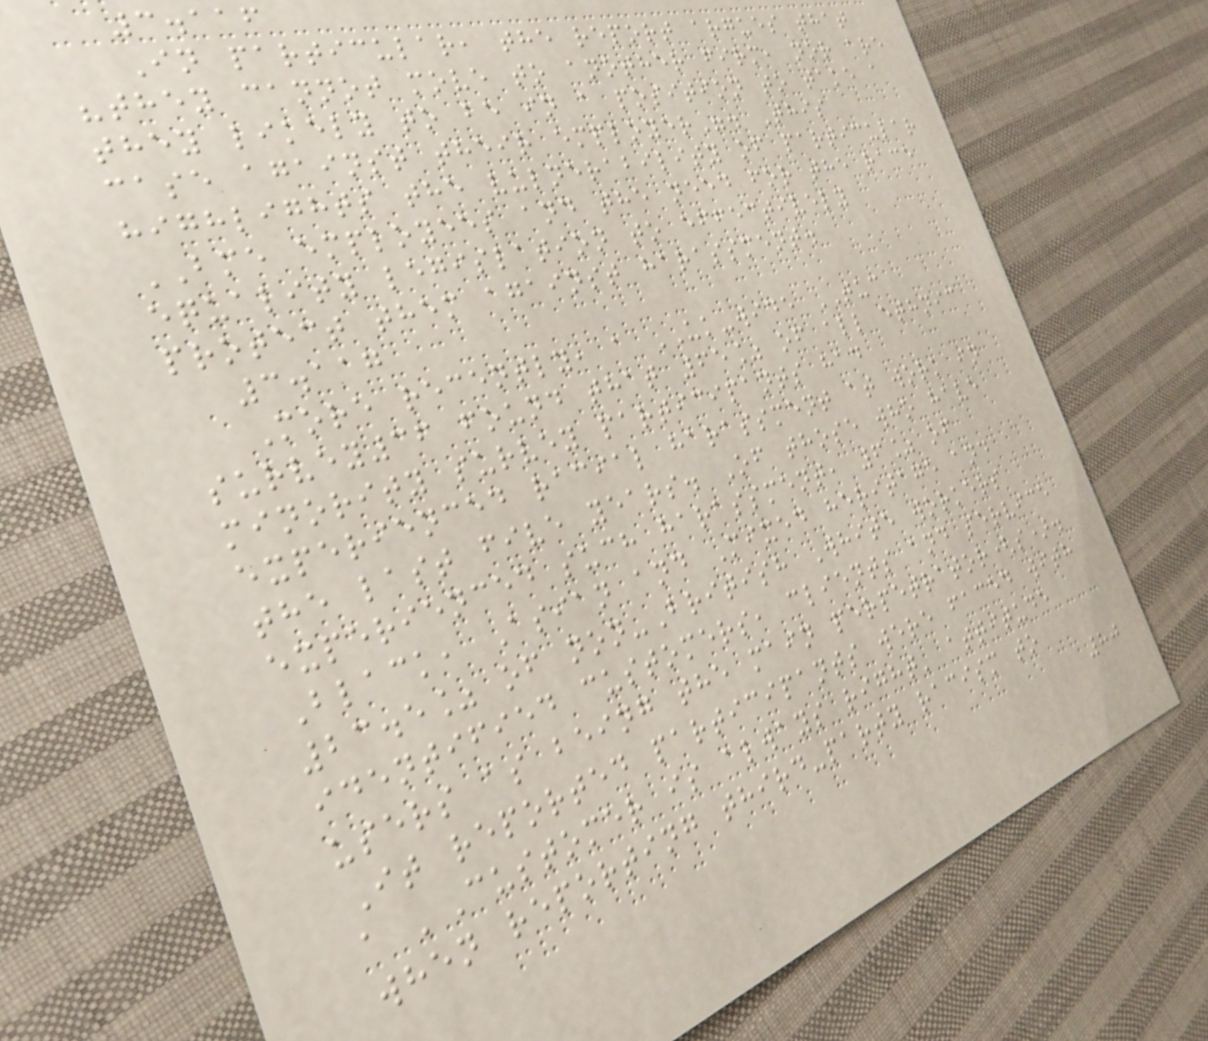3.116
In particular, the report argues that
"they cannot move to another firm, nor are
they likely to be in a position to take a
case against their employer". This
highlights the vulnerability of particular
BME employees and the need for the race
equality legislation to effectively
protect them against harassment.
3.117
More recently, a UK-wide TUC
survey36 found that 65% of all ethnic
minority survey participants had
experienced racial harassment at work in
the last five years. Of those who have
experienced such harassment, 6% of
Black, Asian and Mixed heritage and
23.5% of non-British White workers
identified customers, clients and service
users as being the main perpetrator(s).
It reported participants were faced with
a 'Customer is always right' attitude
when reporting third-party racism to
80
